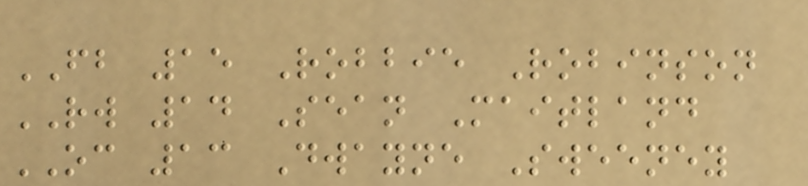FB 15 Robbie Robinson
RW 14 Sean Maitland
OC 13 Dwayne Sweeney
